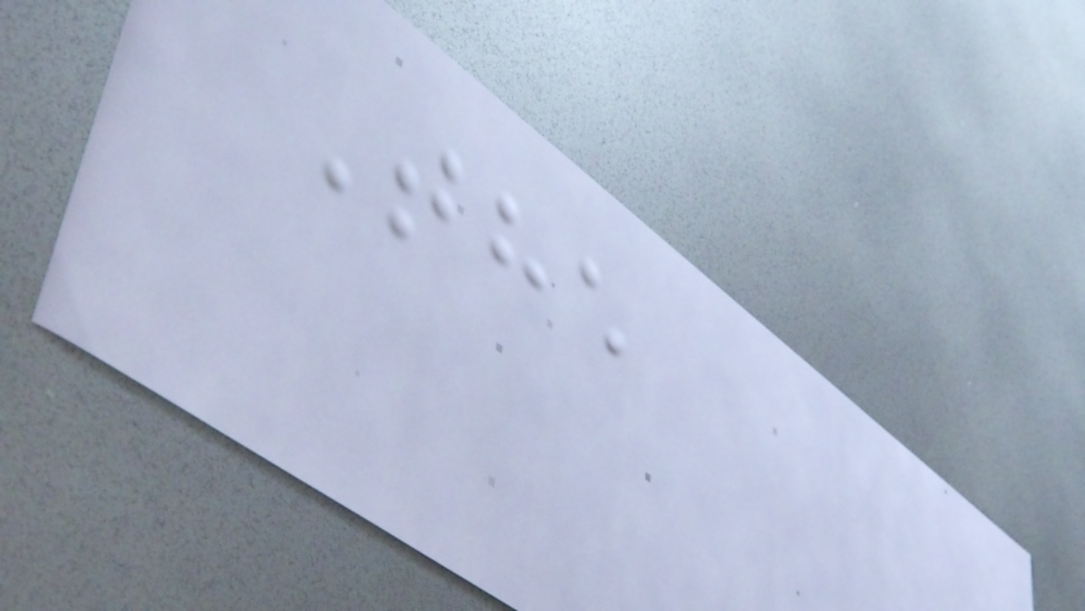The
